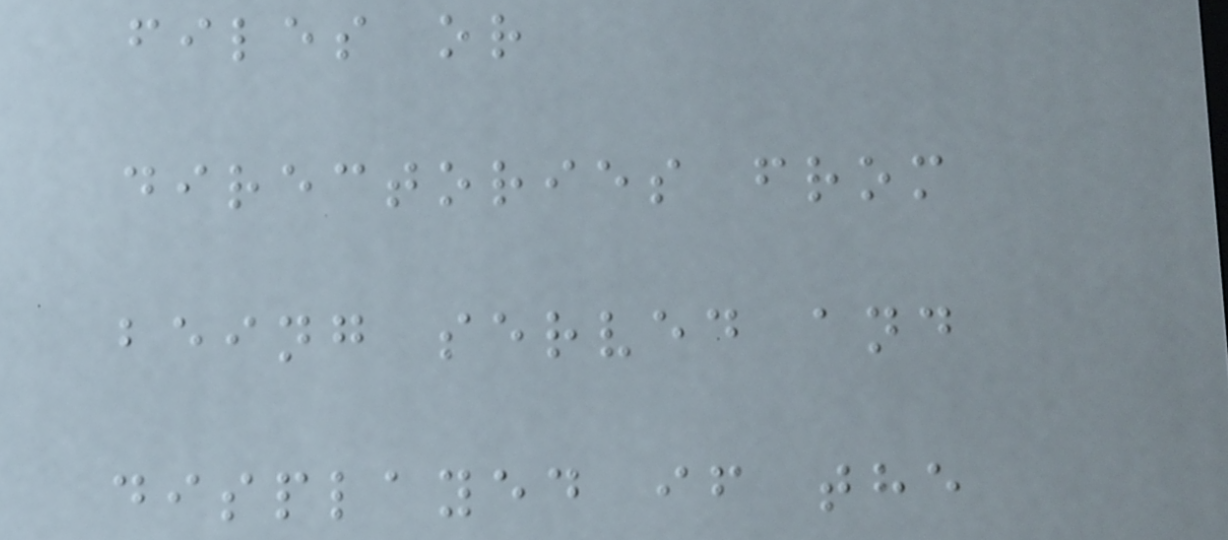files or
directories from
being served and
displayed if the
